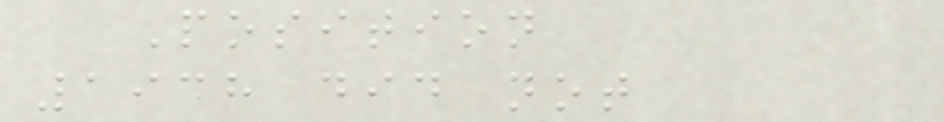Position
1938 did not
